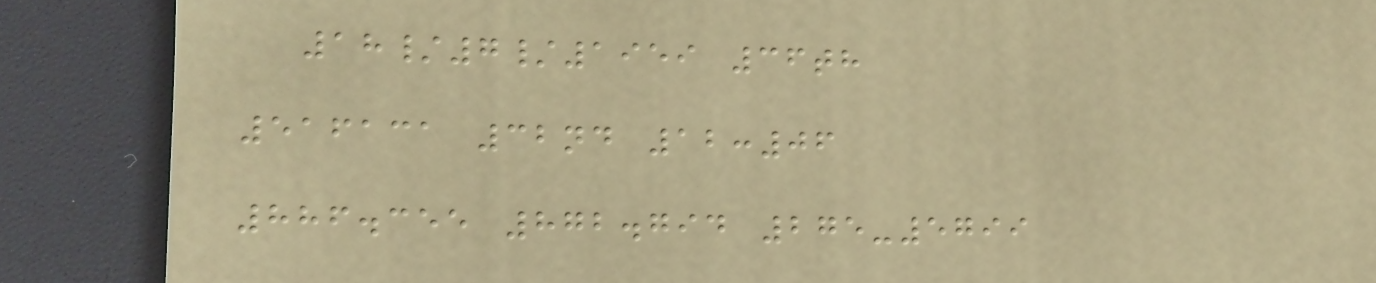18/7/1959 36th
516131 32nd 12:06
886.355 872.794 275-5799
